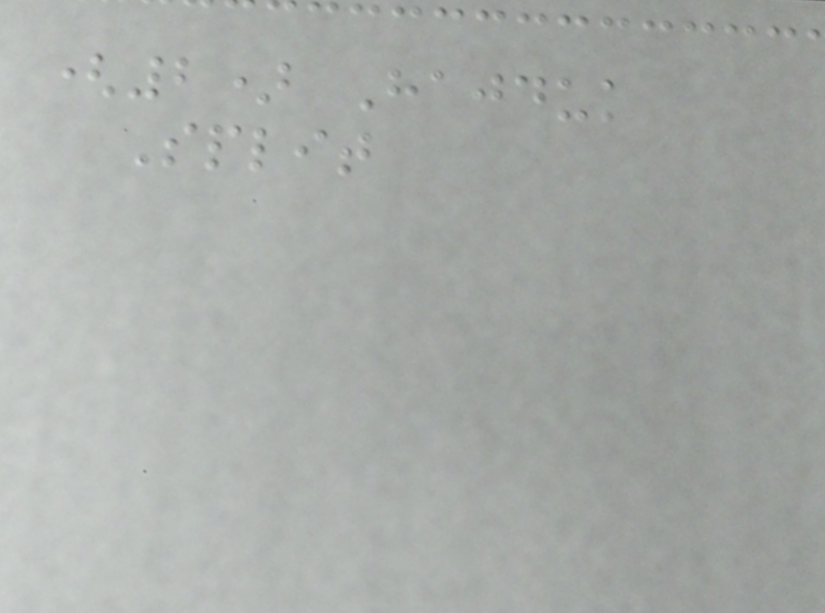(2) Hajduk
Split
